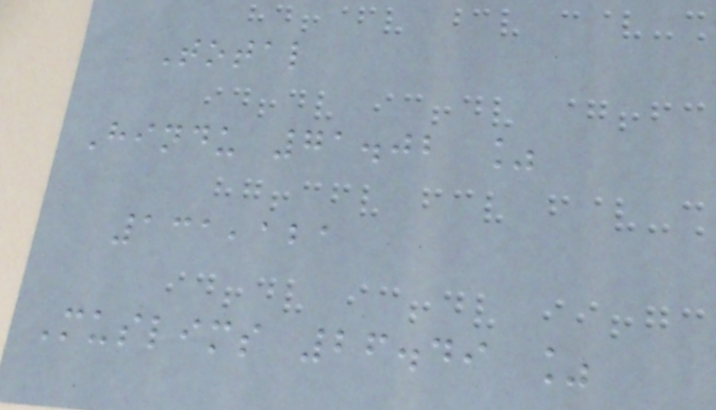Total
Hindu 71.02 %
131,121
Muslims 26.49 %
